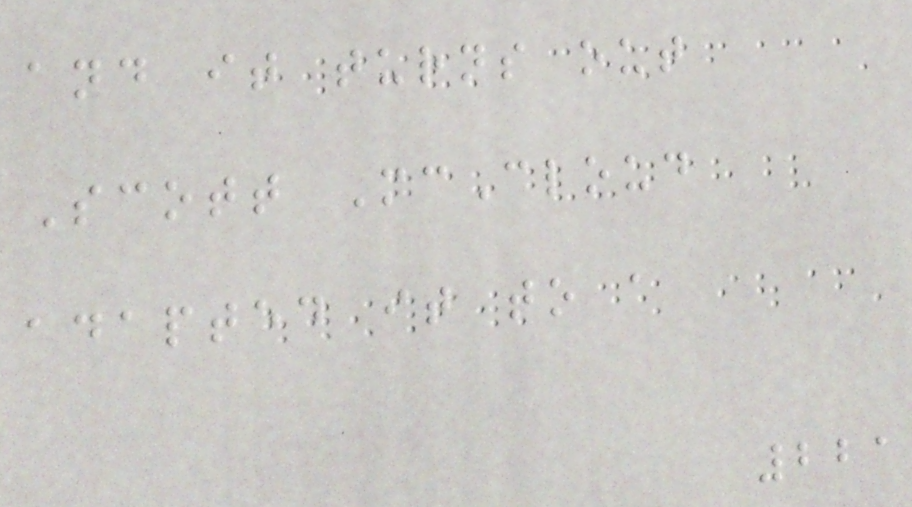and it turns out
Scott McCloud
adapted it to a
221
